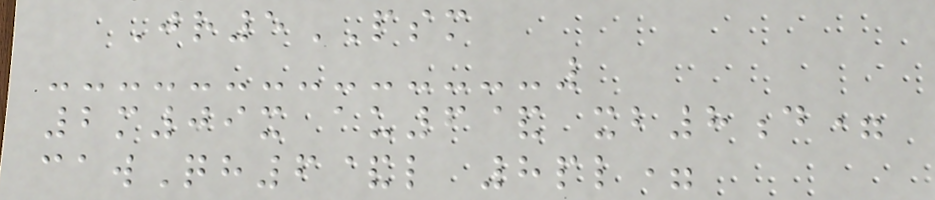Jr5PSM
2m09x au6& xb8d=
cawQh6&l 8pl=
